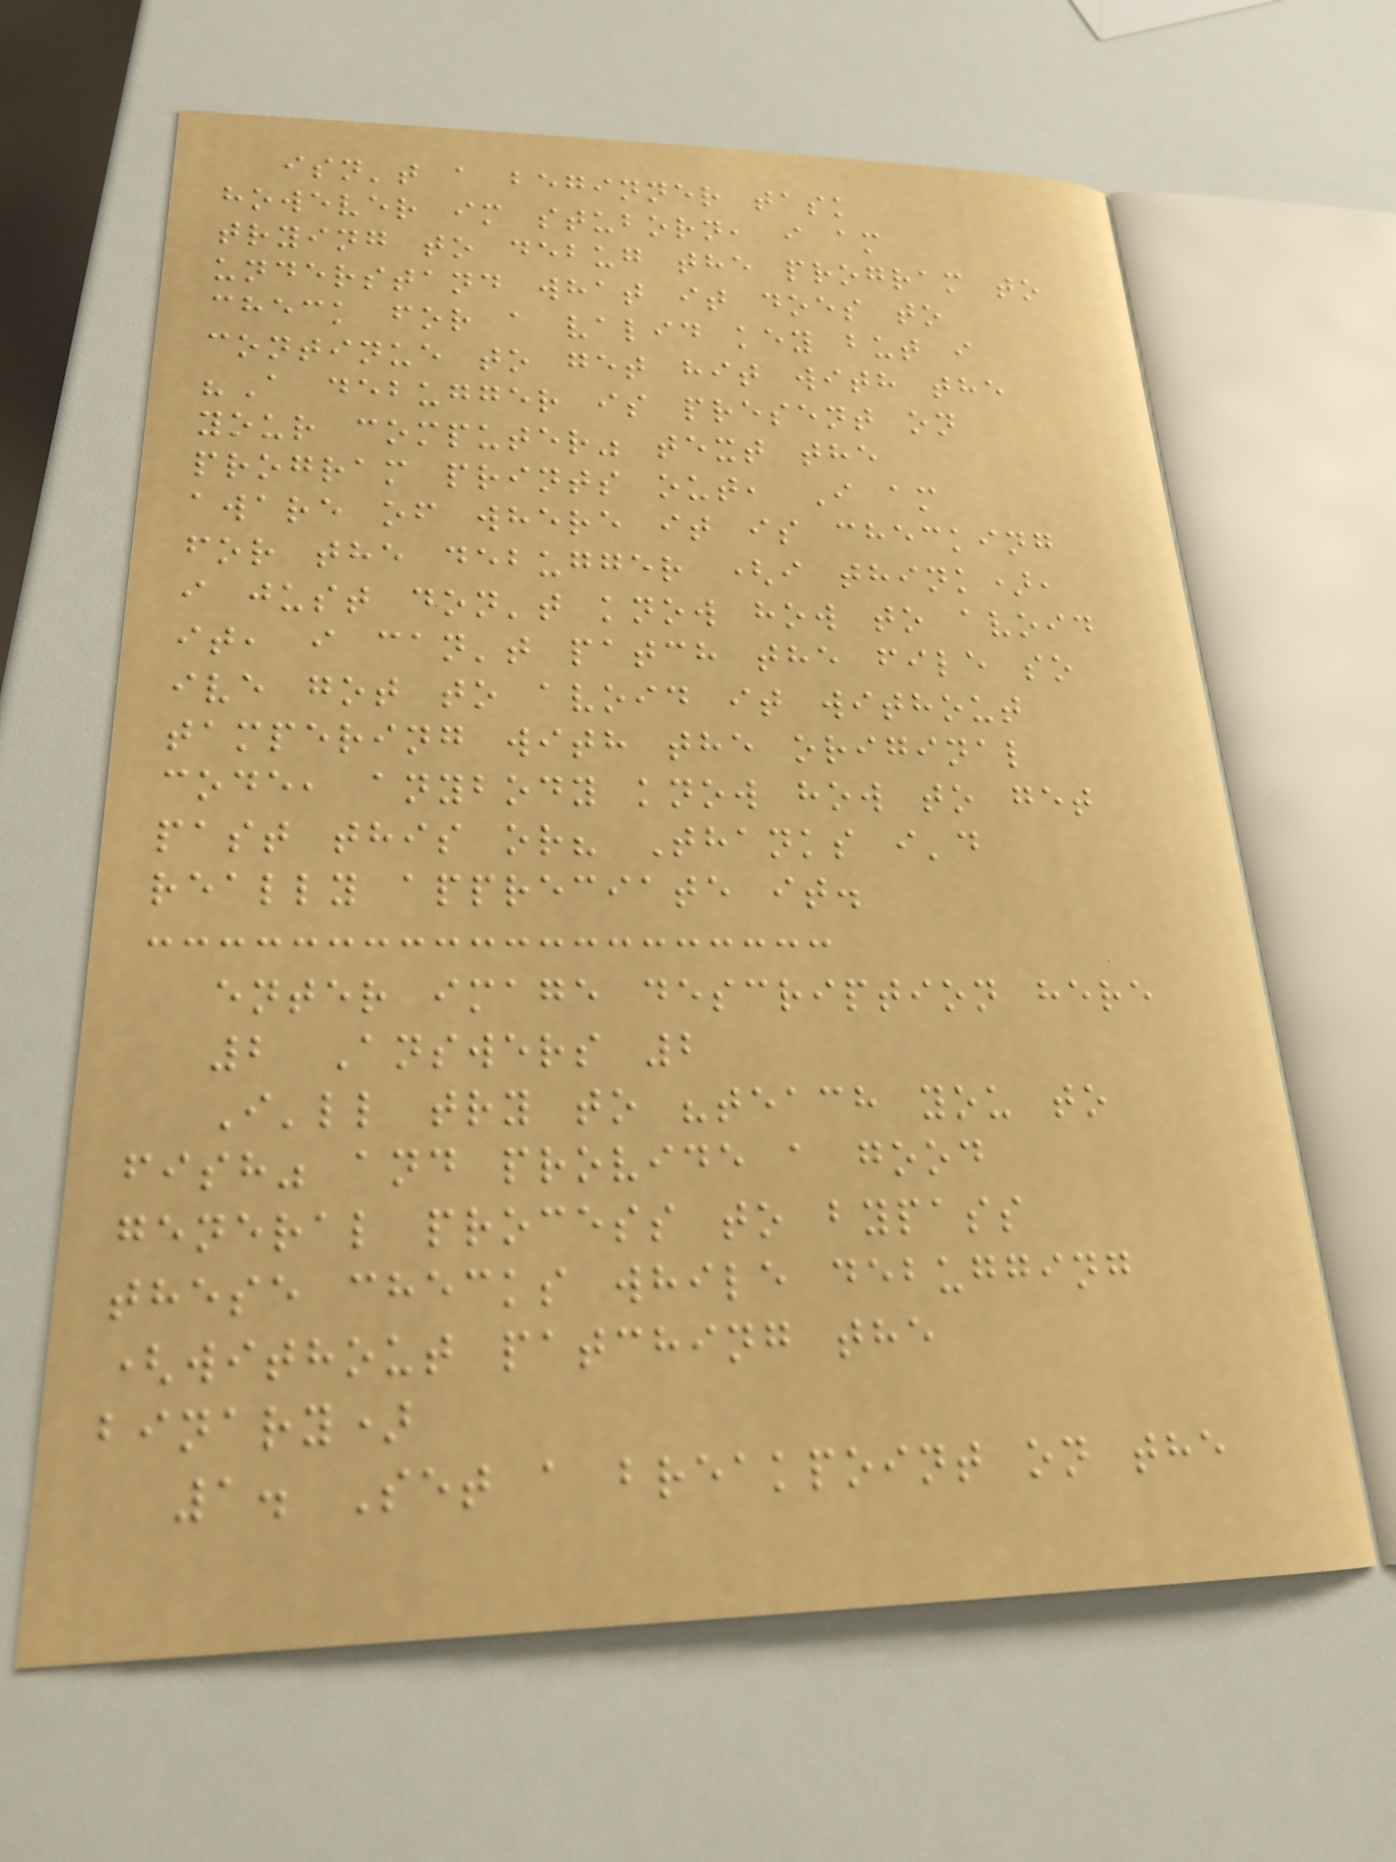isn't a beginner task
however im stuborn, i am
trying to debug the program to
understand what it does to
check for a valid key but i
continue to get hit with the
"A debugger is present on
your computer" text the
program prints out, I am
aware of where it is checking
for the debugger (i think),
i just don't know how to avoid
it, i can't patch the file so
ive got to avoid it without
tampering with the original
code, anybody know how to get
past this or? Thanks i'd
really appreciate it.
enter image description here
2 Answers 2
I'll try to "teach you to
fish" and provide a good
general process to bypass
these checks while debugging
(without patching the
binary)
1. Set a breakpoint on the
